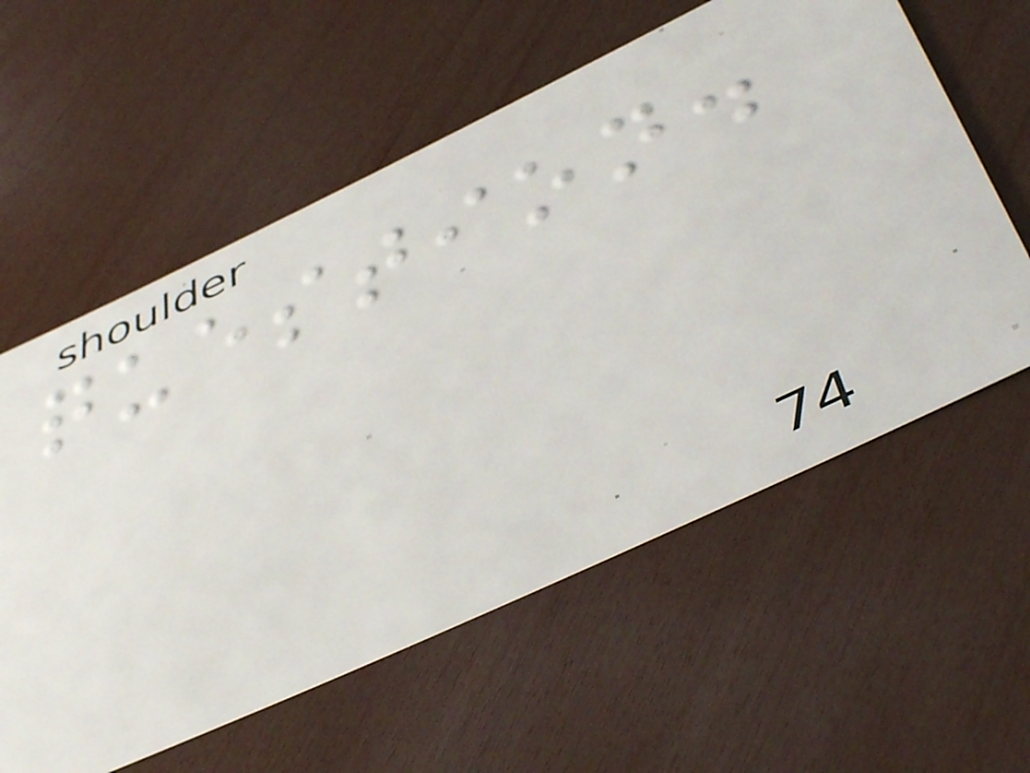question.
